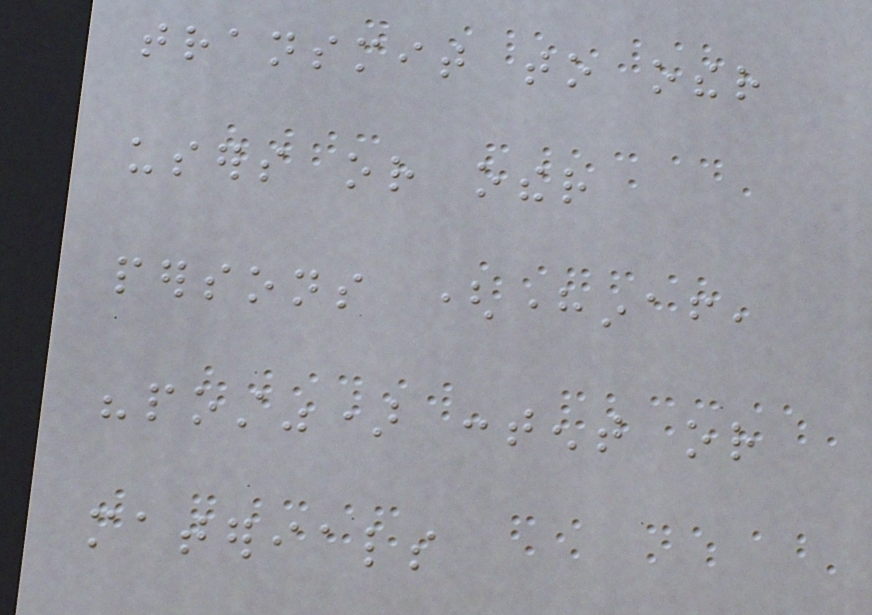transmit to other
users or other
persons (hereinafter,
"post") content or
materials
